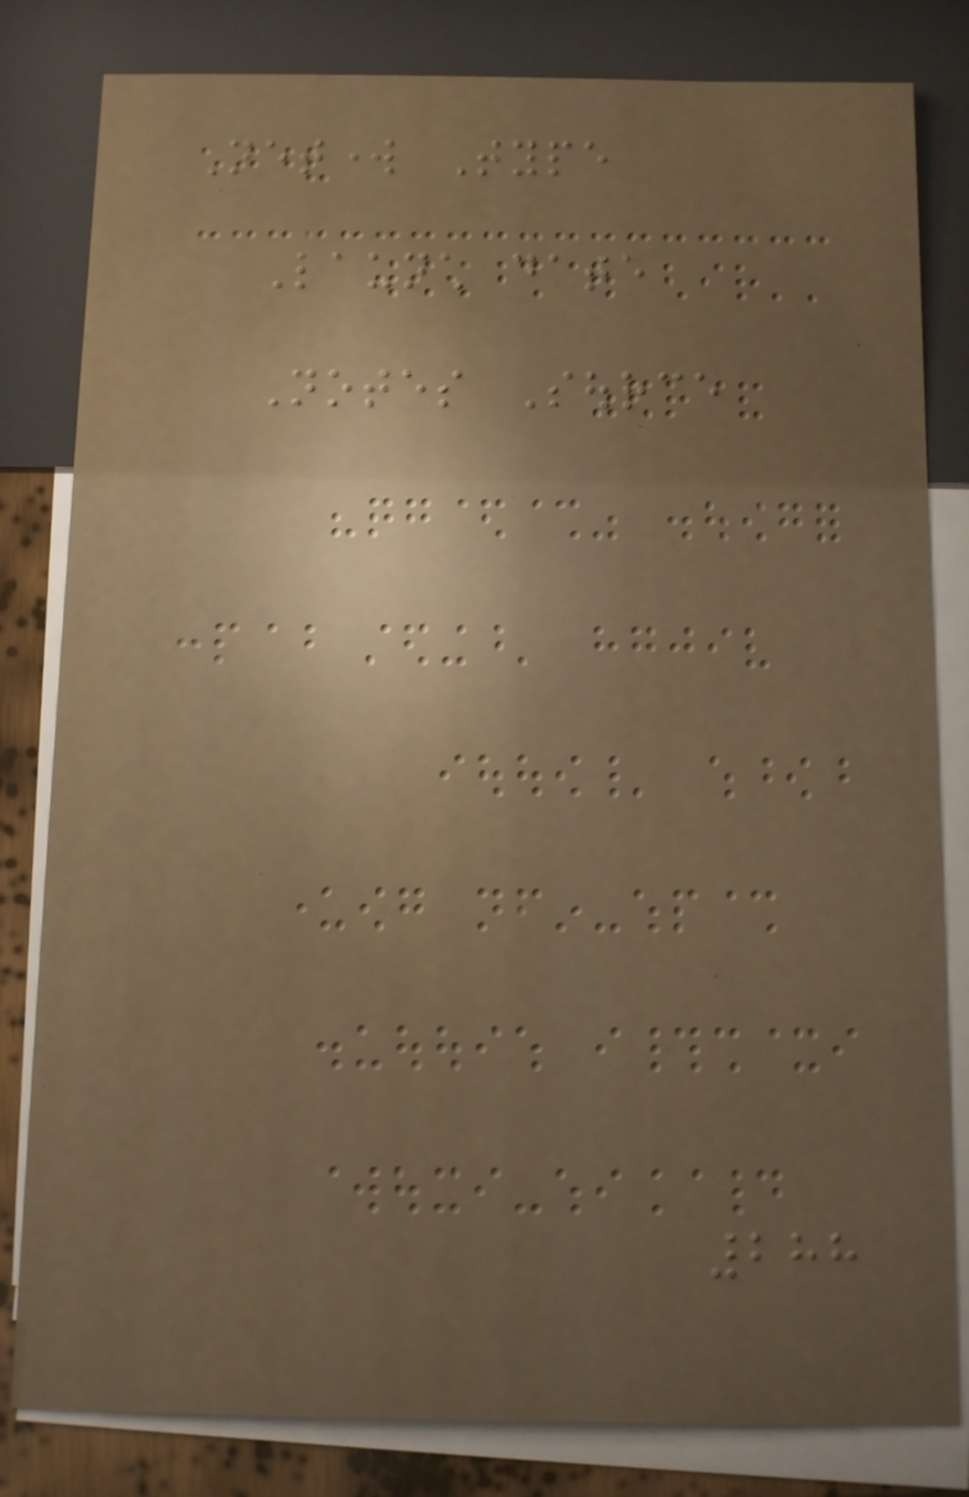Network Type
Launch date
Notes Source
288
